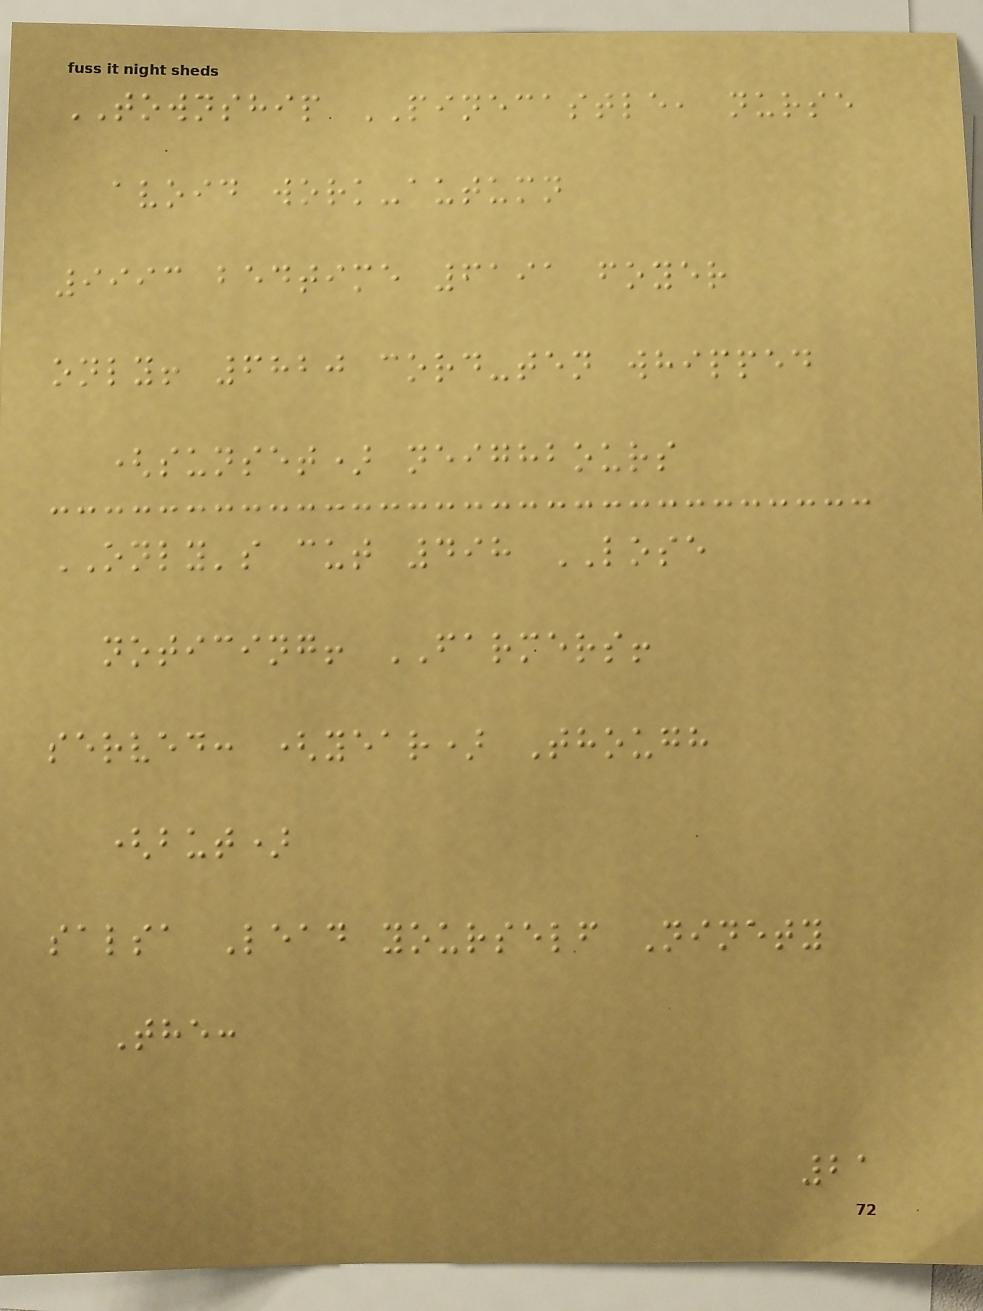TOWNSHIP PINECASTLE, nurse
avoid work-autumn
9993 bedtime 6191 foyer
only! 6820 cord-ten whipped
(sunset) neighbours
ONLY's cut 498 LOSE
noticing! FARMERS!
served: (year) Though
(but)
salsa Lead yourself Ninety
The:
21
